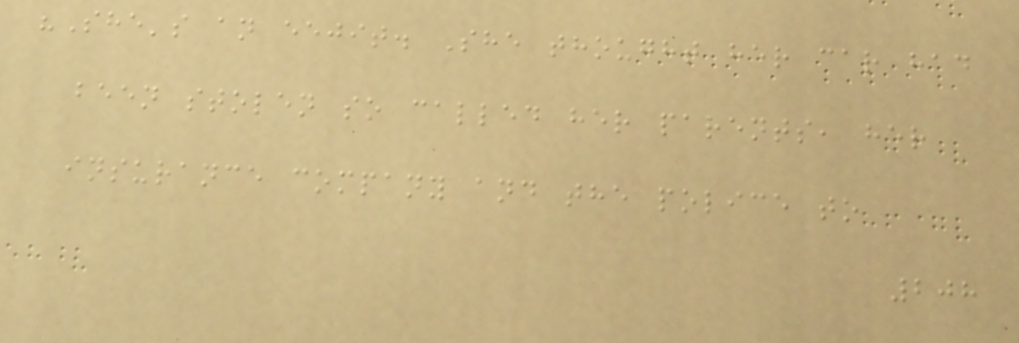"She's an eejit. She thought her car had
been stolen so called her parents, her
insurance company and the police to
208
